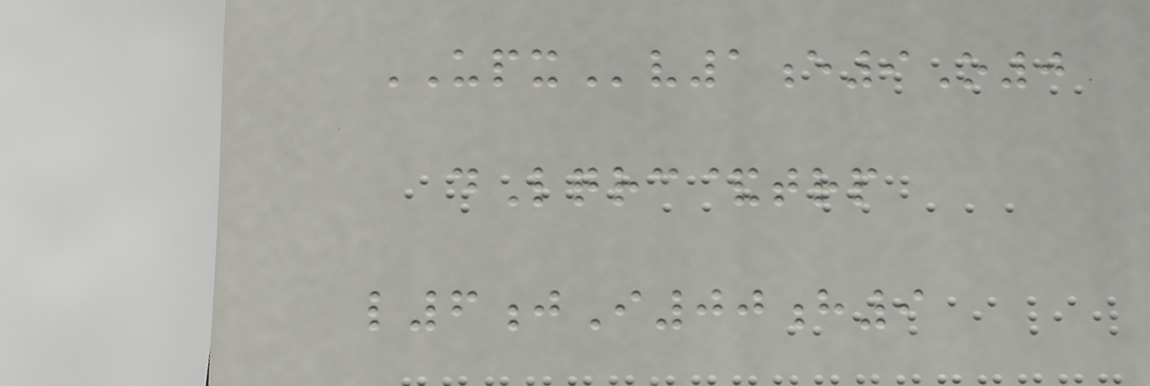UPXv1e9O0
dLqrc&trp
l6jI00h9
